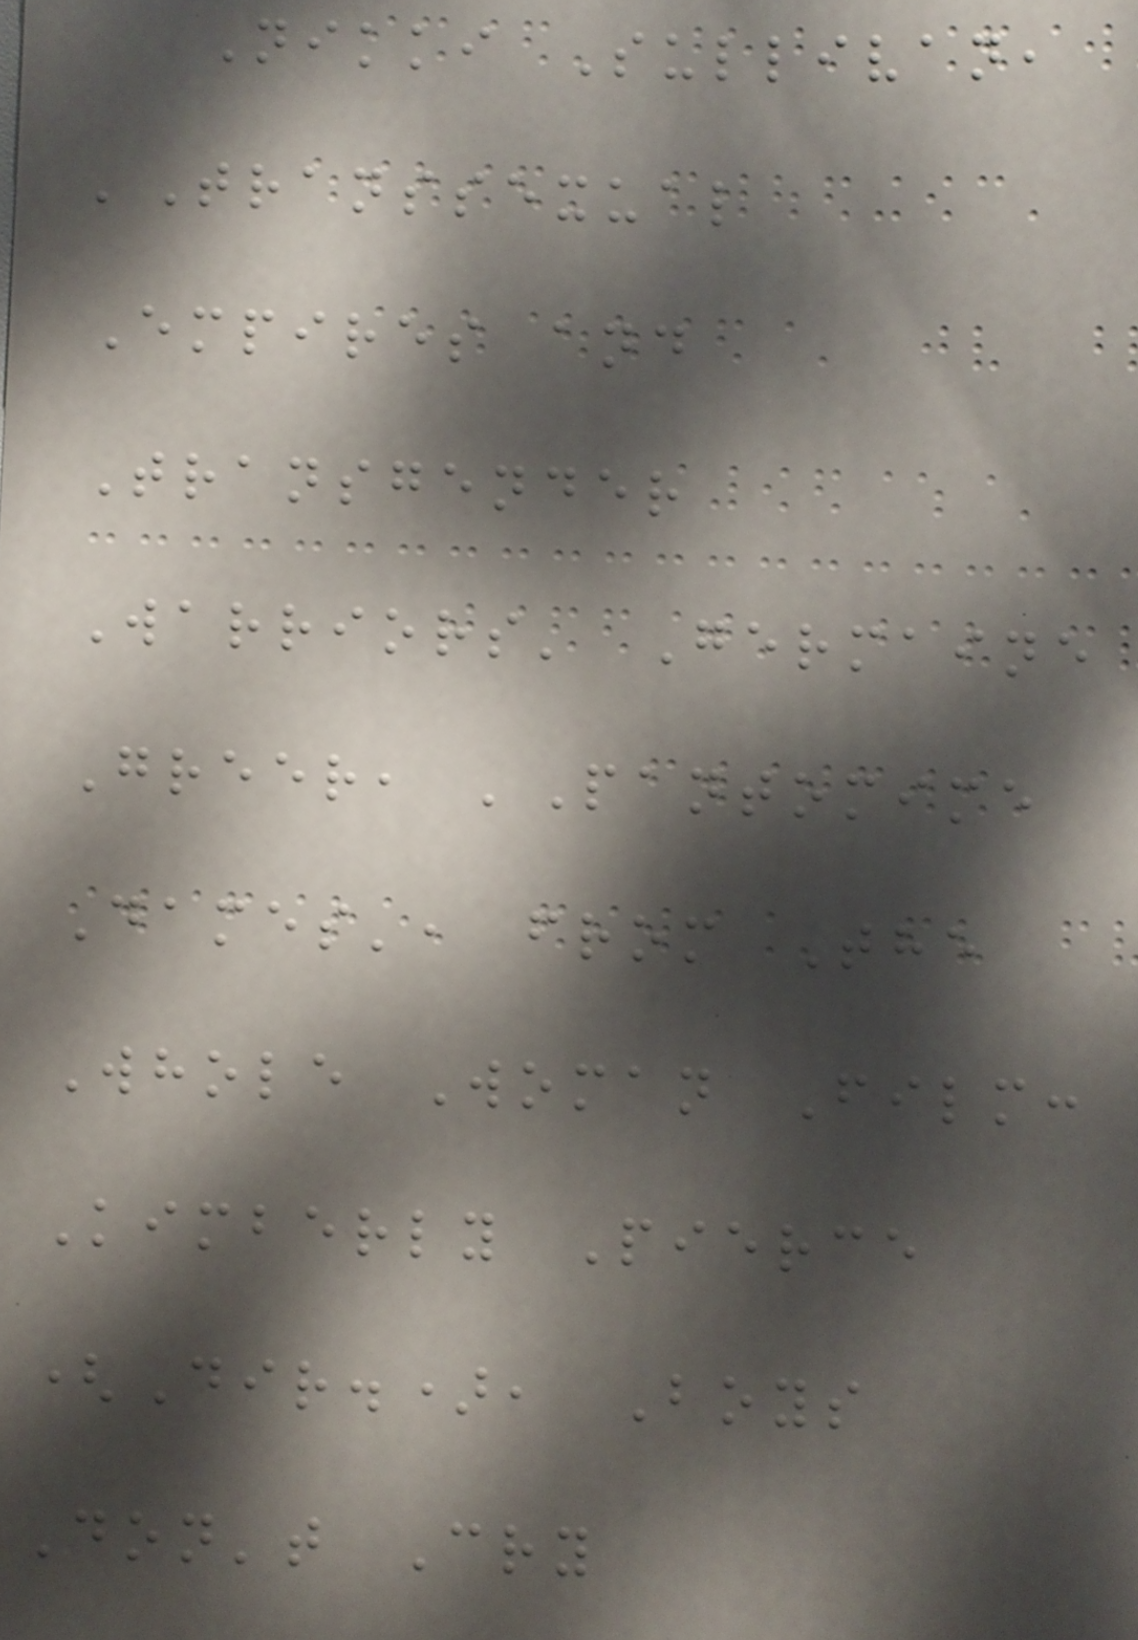Nikki Sullivan,
'Transsexual
Empires and
Transgender
Warriors' Germaine
Greer, 'Pantomime
Dames', from The
Whole Woman Film:
Kimberly Pierce
(Dir.), Boys
Don't Cry
